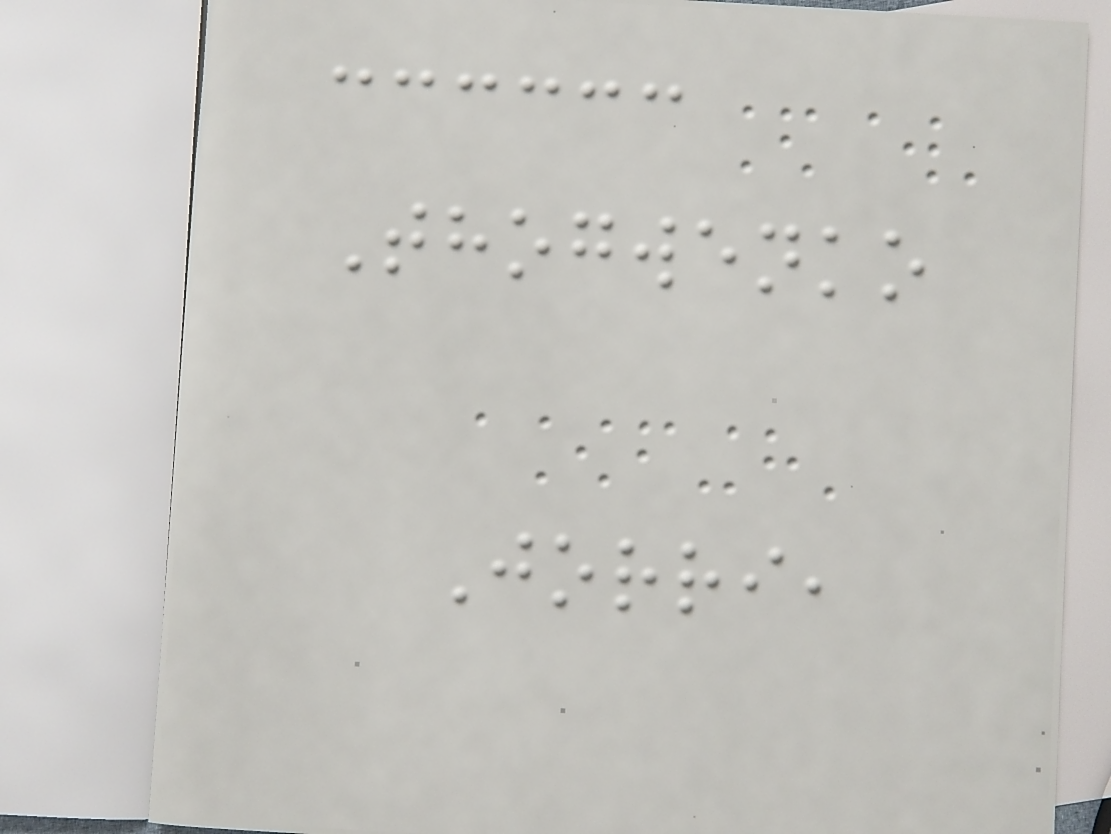Thogwenko
Jorri,
